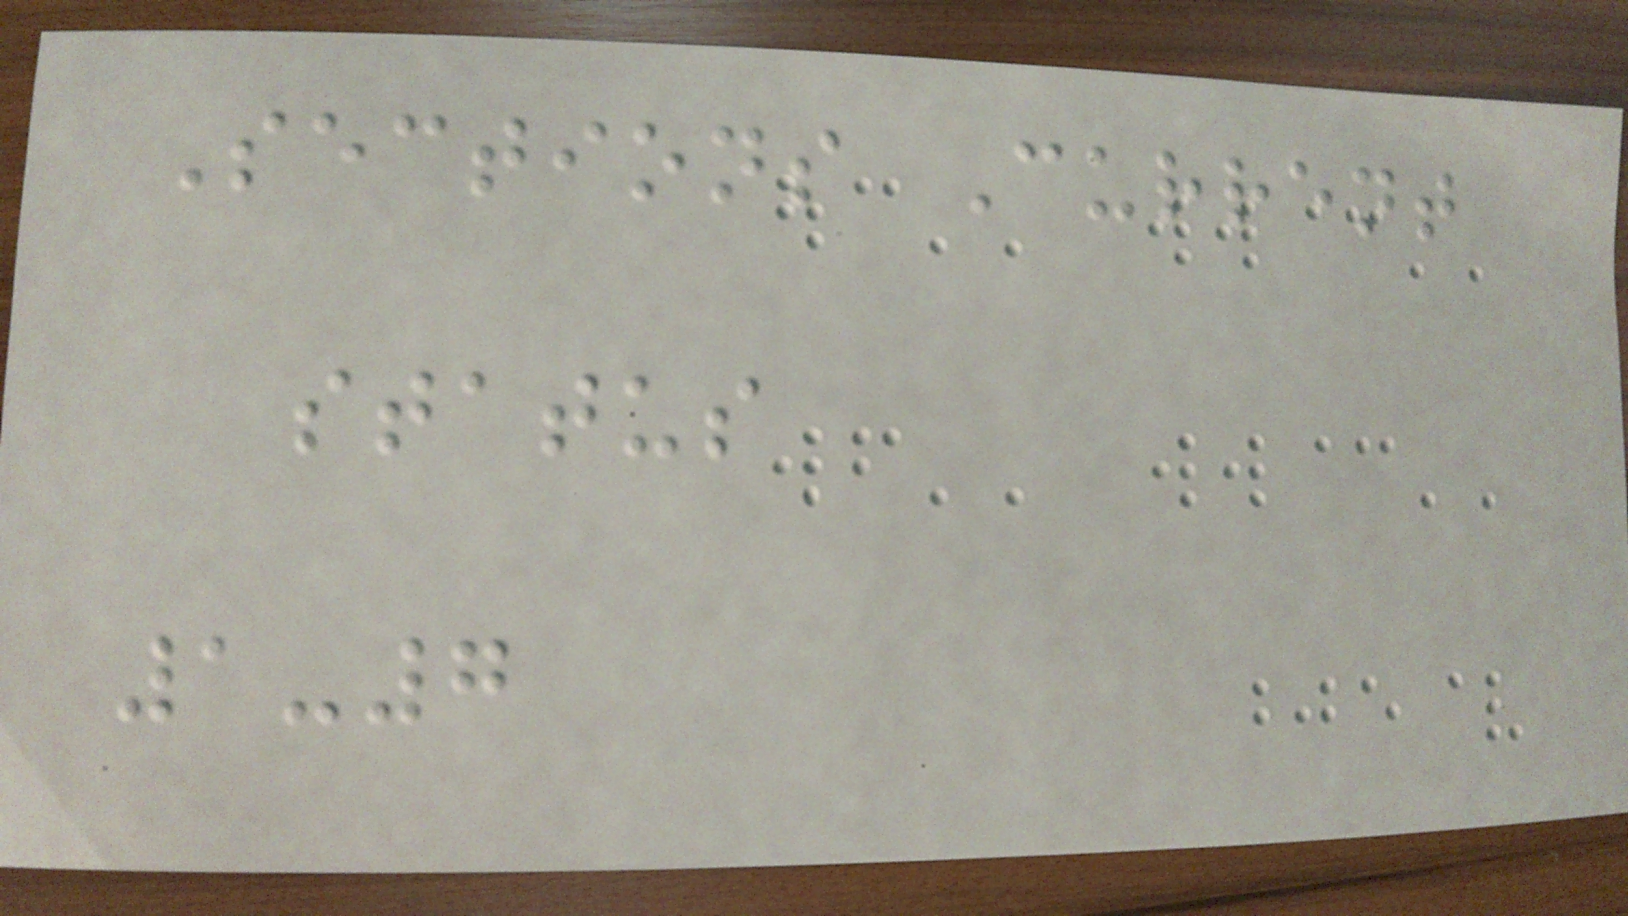Sections Current
status
1-7
